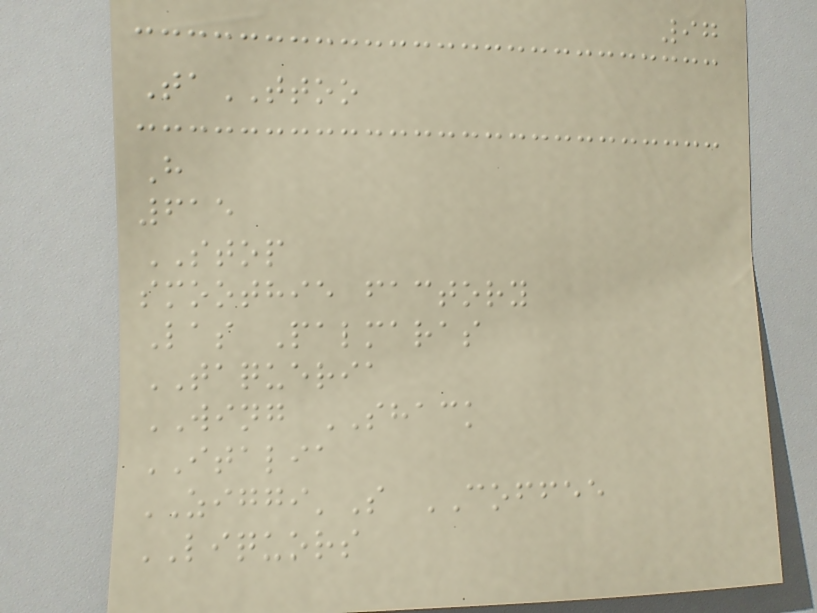97
TaTTOO
H
615
STOP
smoothie factory
Las Palmaras
TAQUERIA
WING SHACK
ITALIA
ZIGGI'S COFFEE
LIQUORS
